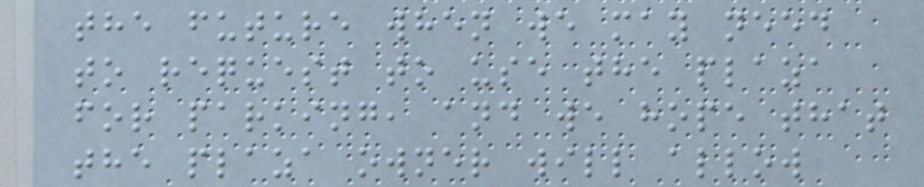the future when we may need
to request to use the plaza
for parking, and we hope that
the plaza owner will allow
